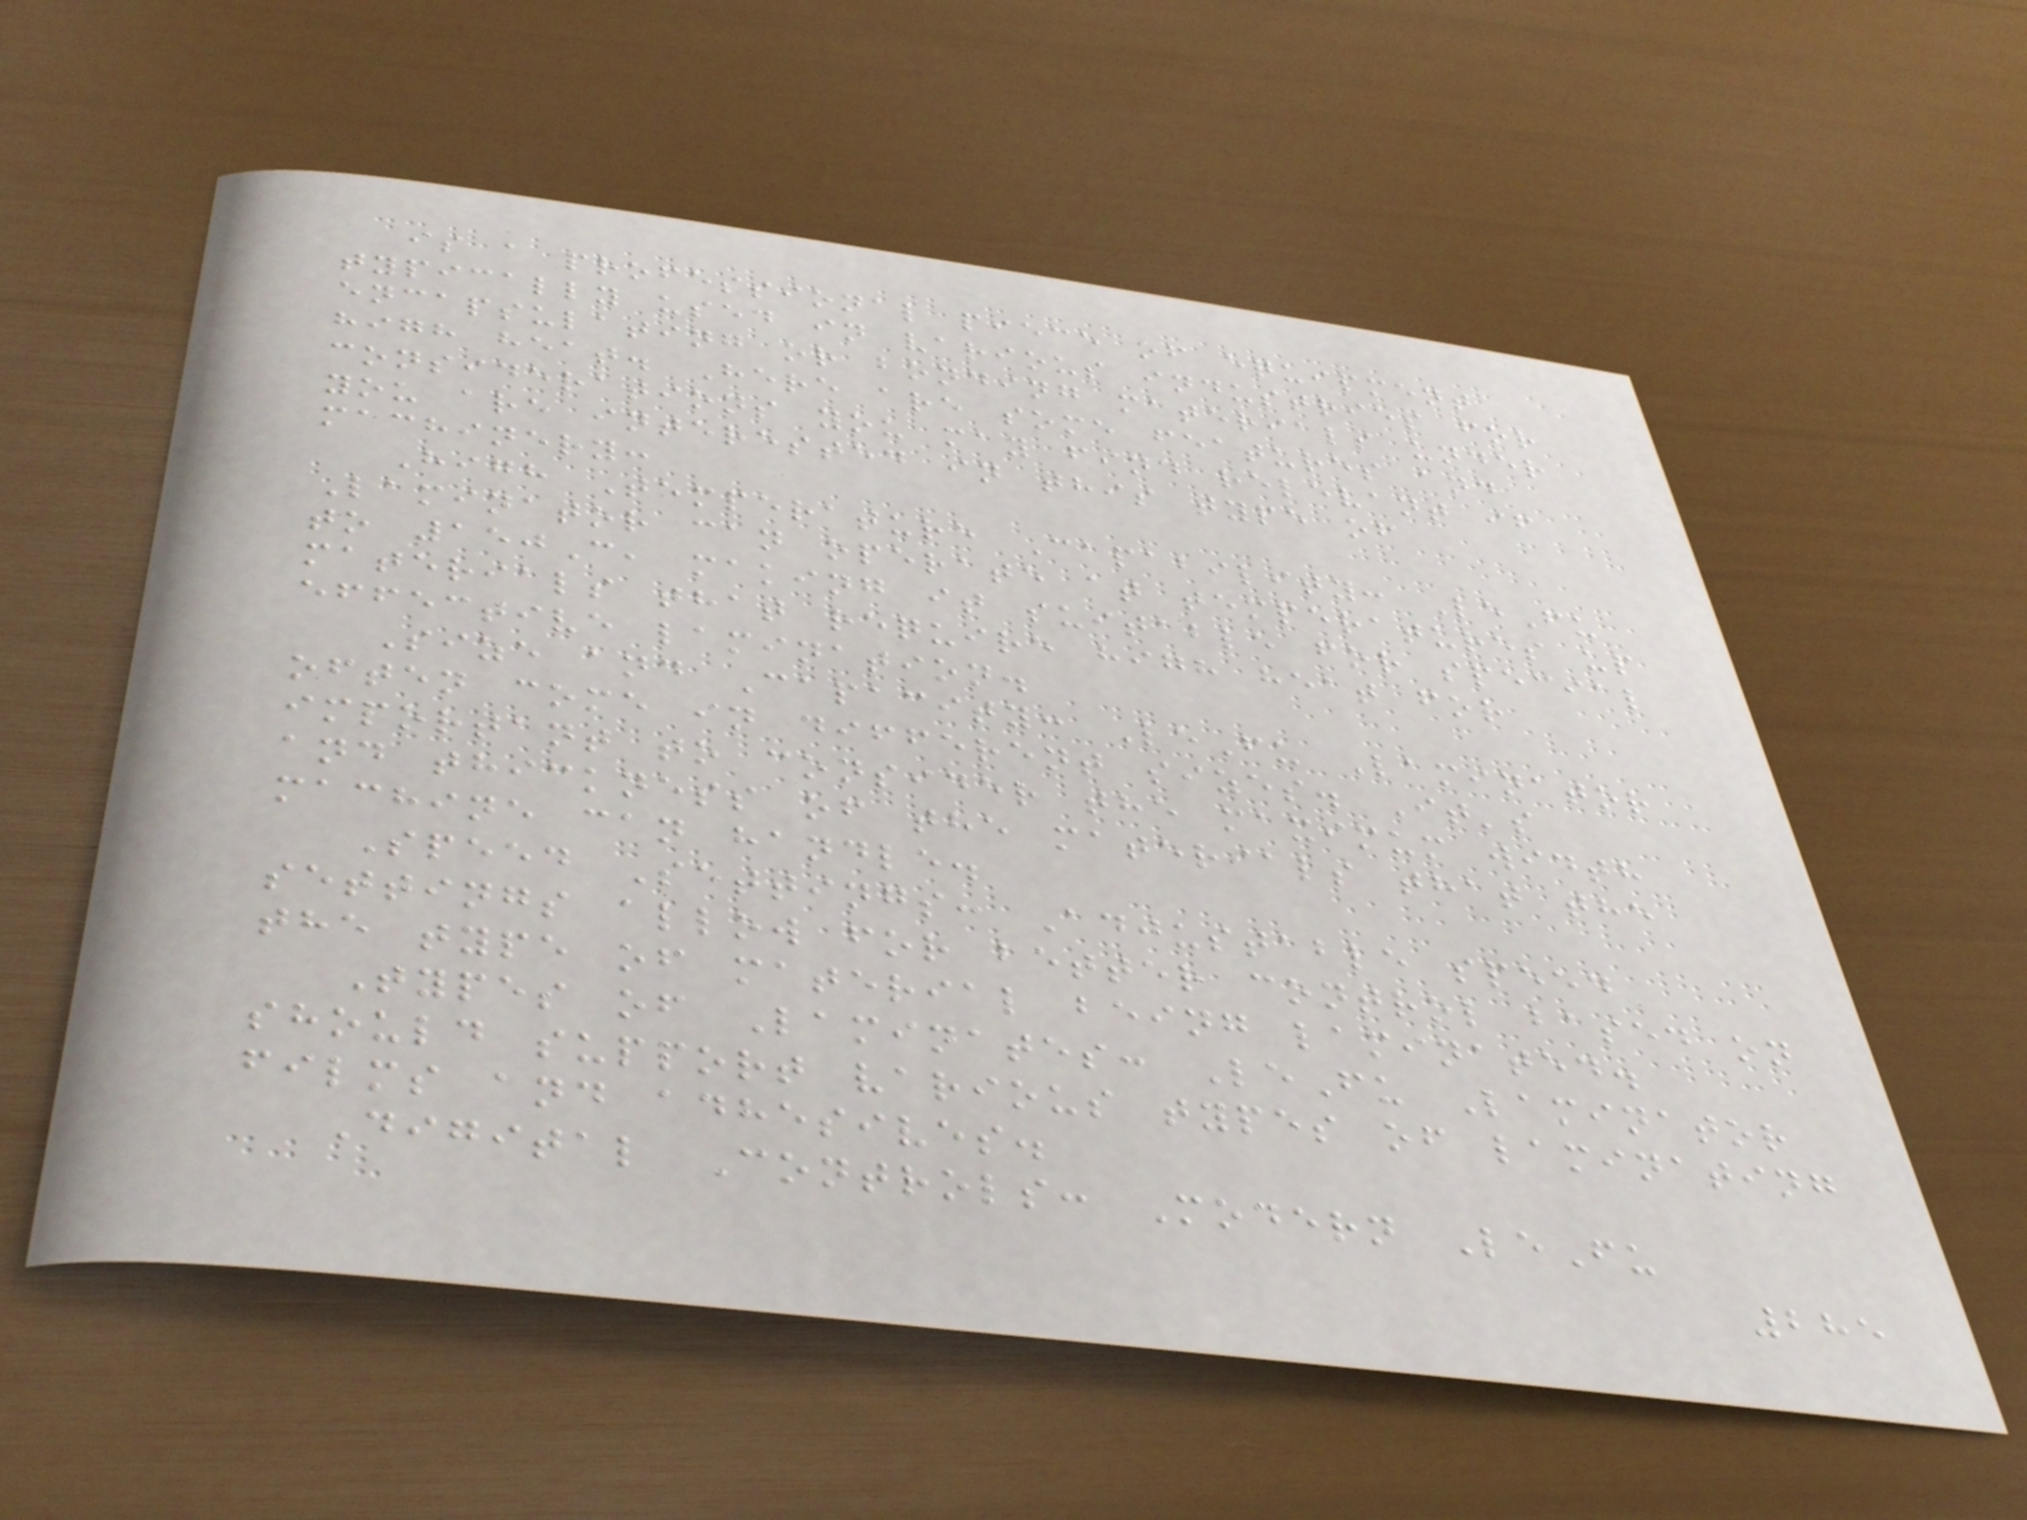is a professional piece of equipment
typically used in various industries for
encapsulating or bonding materials under
high heat. Here are some features and
considerations you may find relevant if
you are interested in this type of
machinery:
High Temperature Capability: LeFu
Laminator can operate at temperatures up
to 150C, making it suitable for special
materials that require high heat for
effective lamination.
Size and Capacity: LeFu Laminator
often come in different sizes. It's
important to consider the maximum width
and thickness of the materials that the
machine can handle.
Speed Settings: Adjustable speed
settings allow for better control based on
the type of material being laminated.
Types of Laminates: LeFu Laminator
should support various types of laminating
films and adhesives.
Digital Controls: Modern LeFu
285
